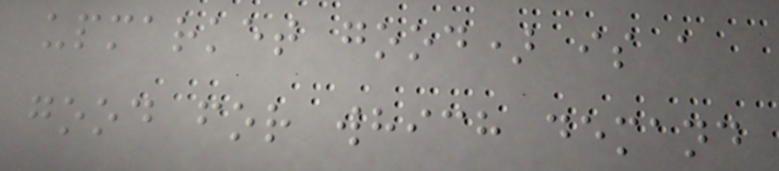upmarket good) is a
good for which demand
